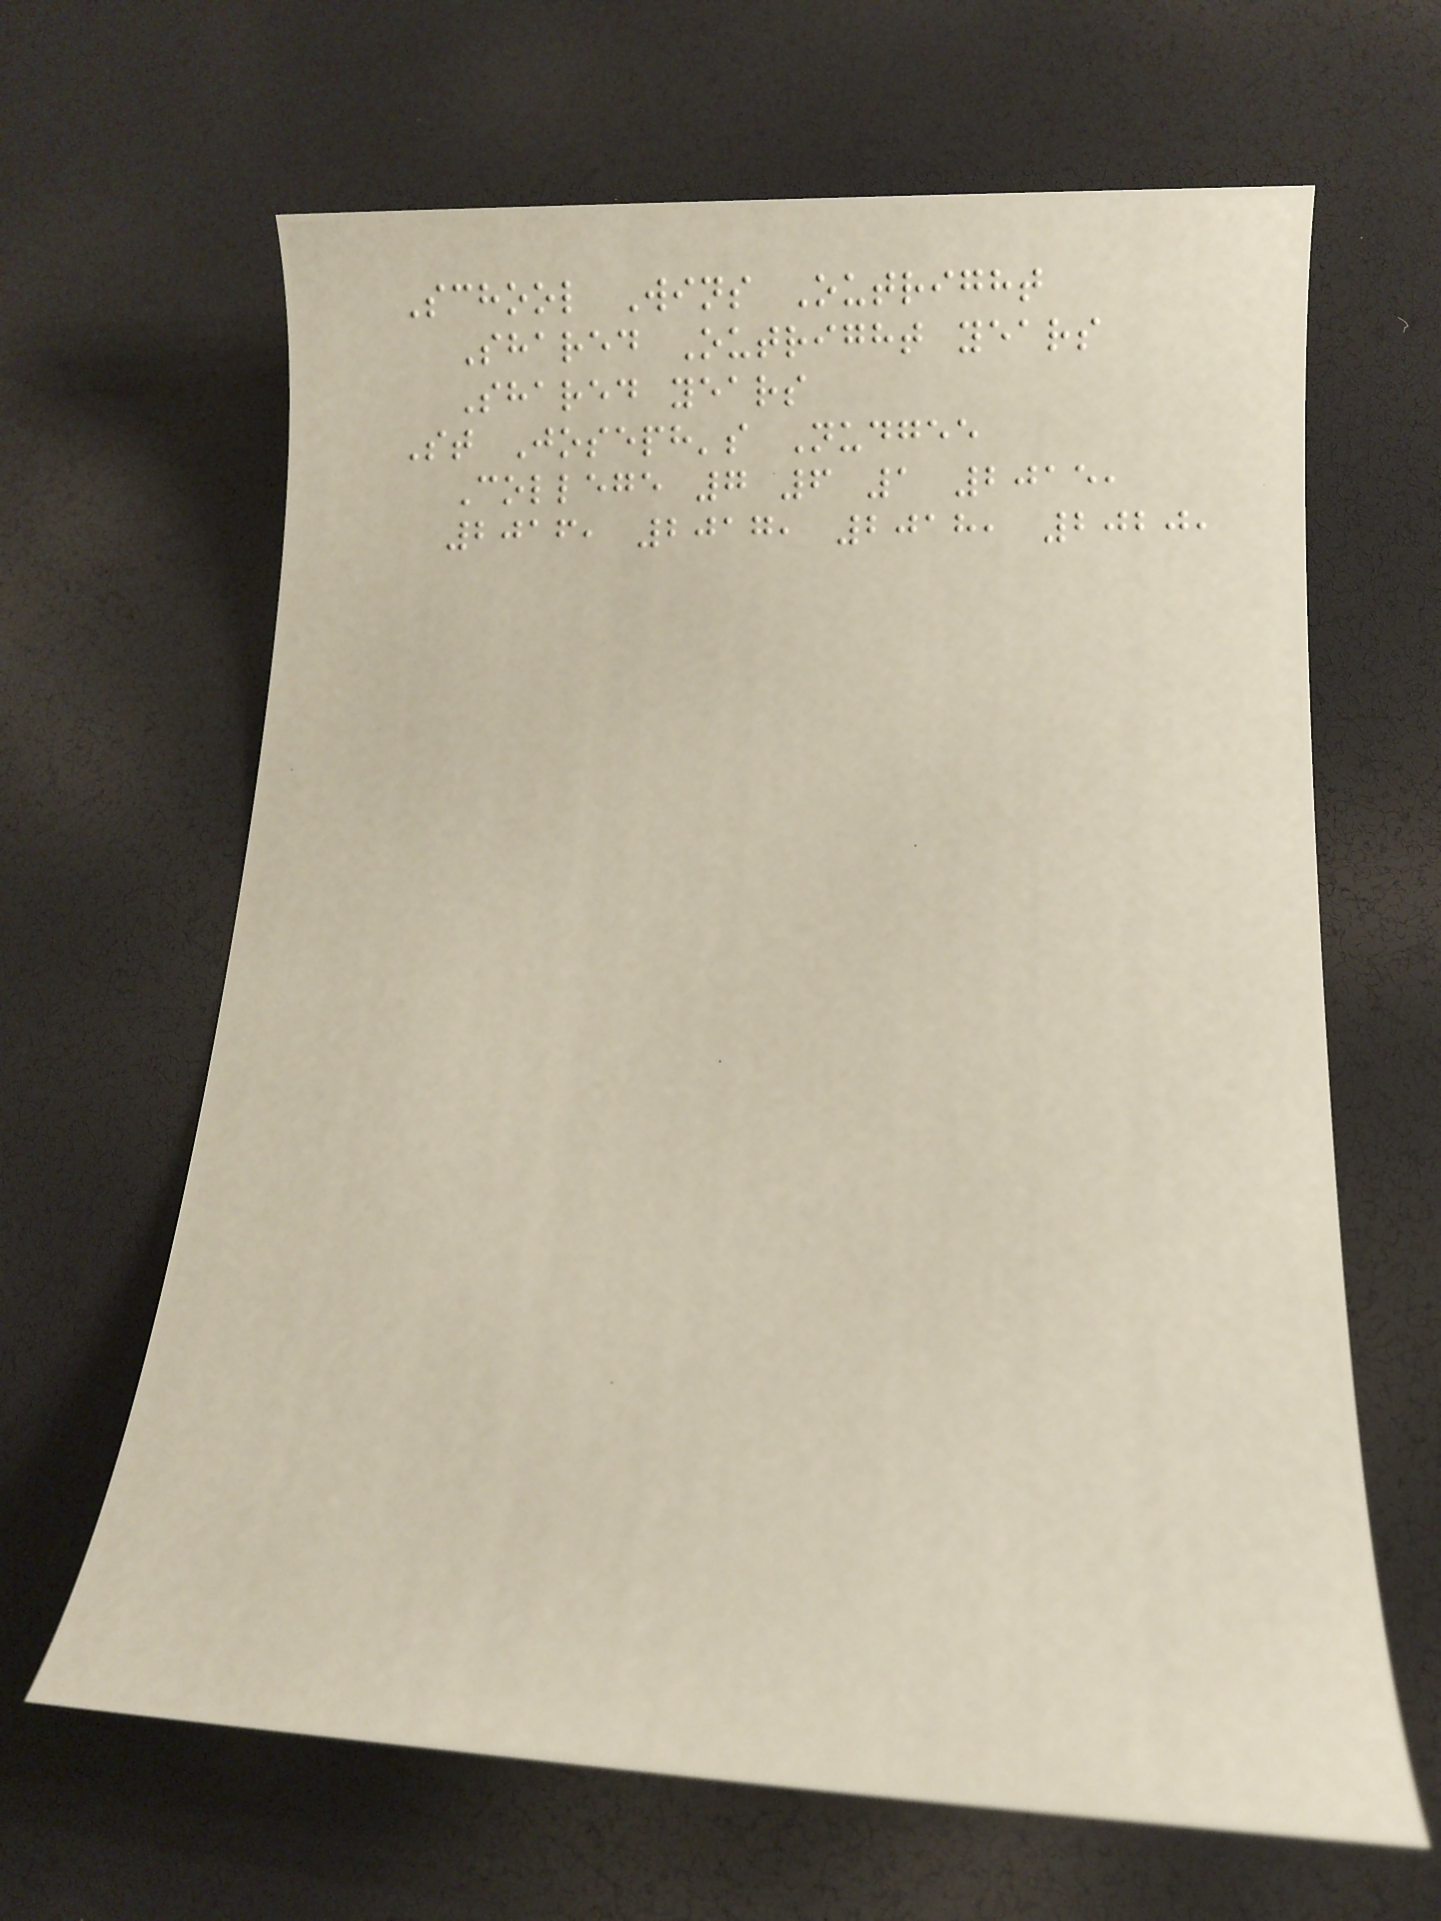School Wins Outright
Shared Outright years
Shared years
St Joseph's Nudgee
College 7 6 1 2015,
2016, 2017, 2018, 2020,
